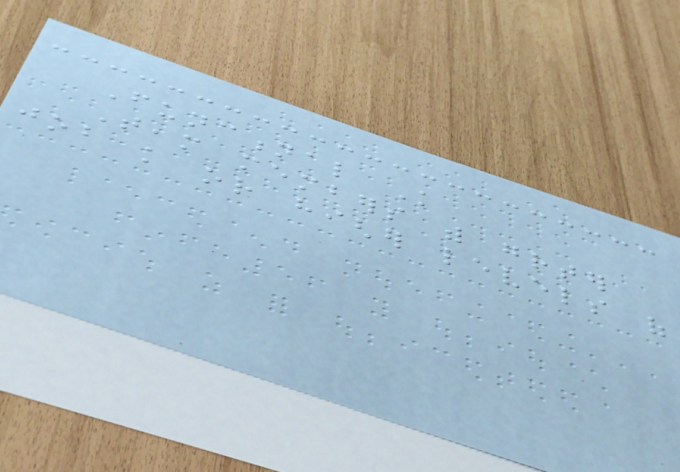Functional Knowledge
Team members with greater
job knowledge or higher levels of
